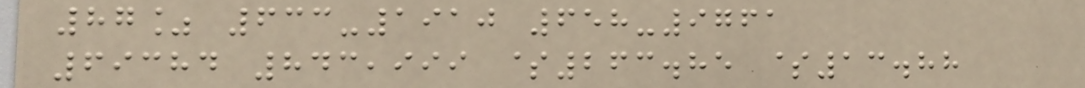87% 633-1910 658-9761
69384 843,999 $263.85 $13.88
